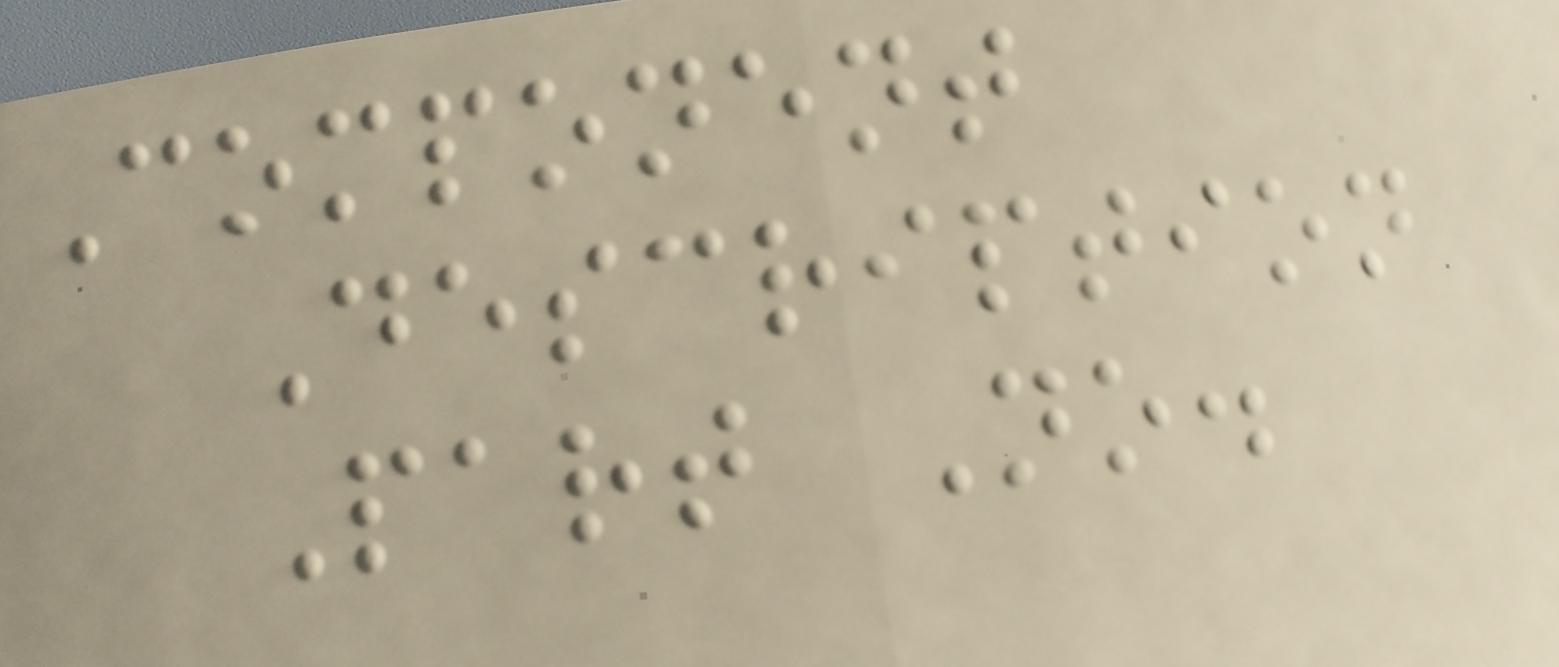Component
Description
Part No.
